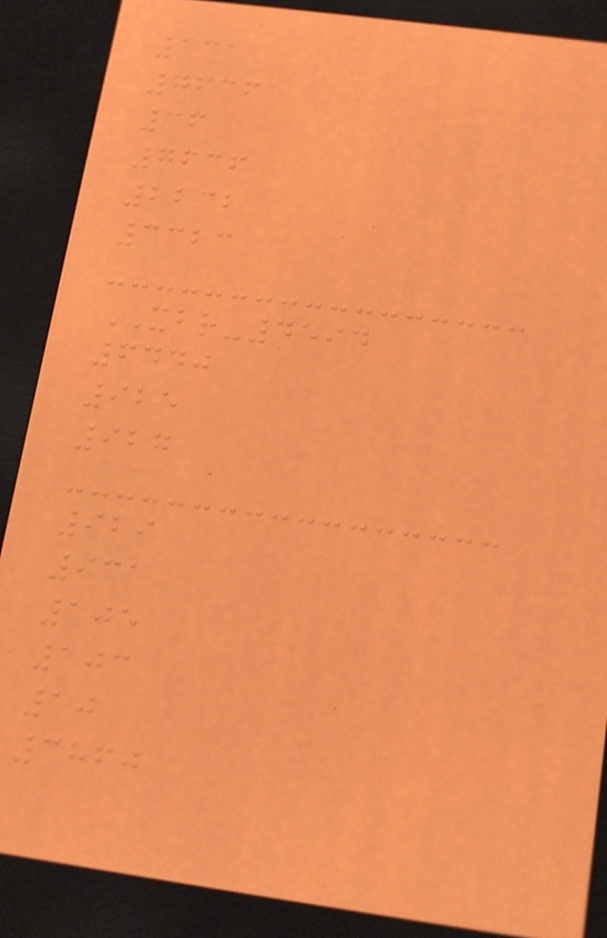131
7636
36
7636
2232
3323
XBR-4594
6440
925
927
929
931
105
103
10
3860
